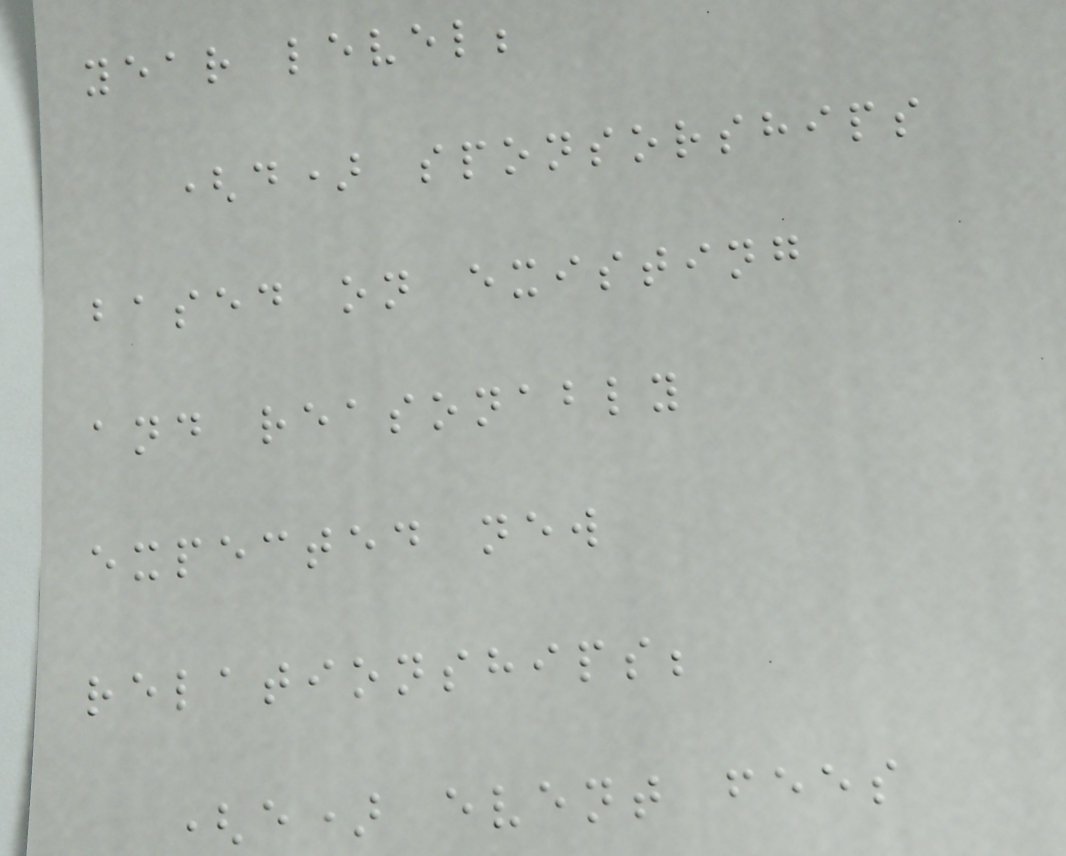year level;
(d) sponsorships
based on existing
and reasonably
expected new
relationships;
(e) event fees
